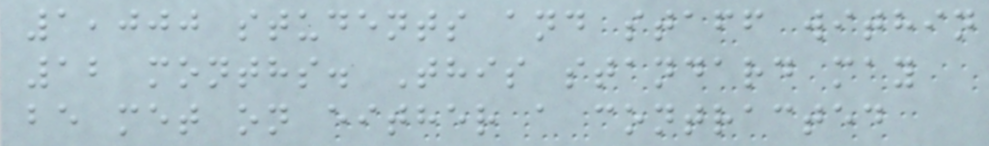1,000 students and staff within
12 months. This standard may
be met on either a contracted
